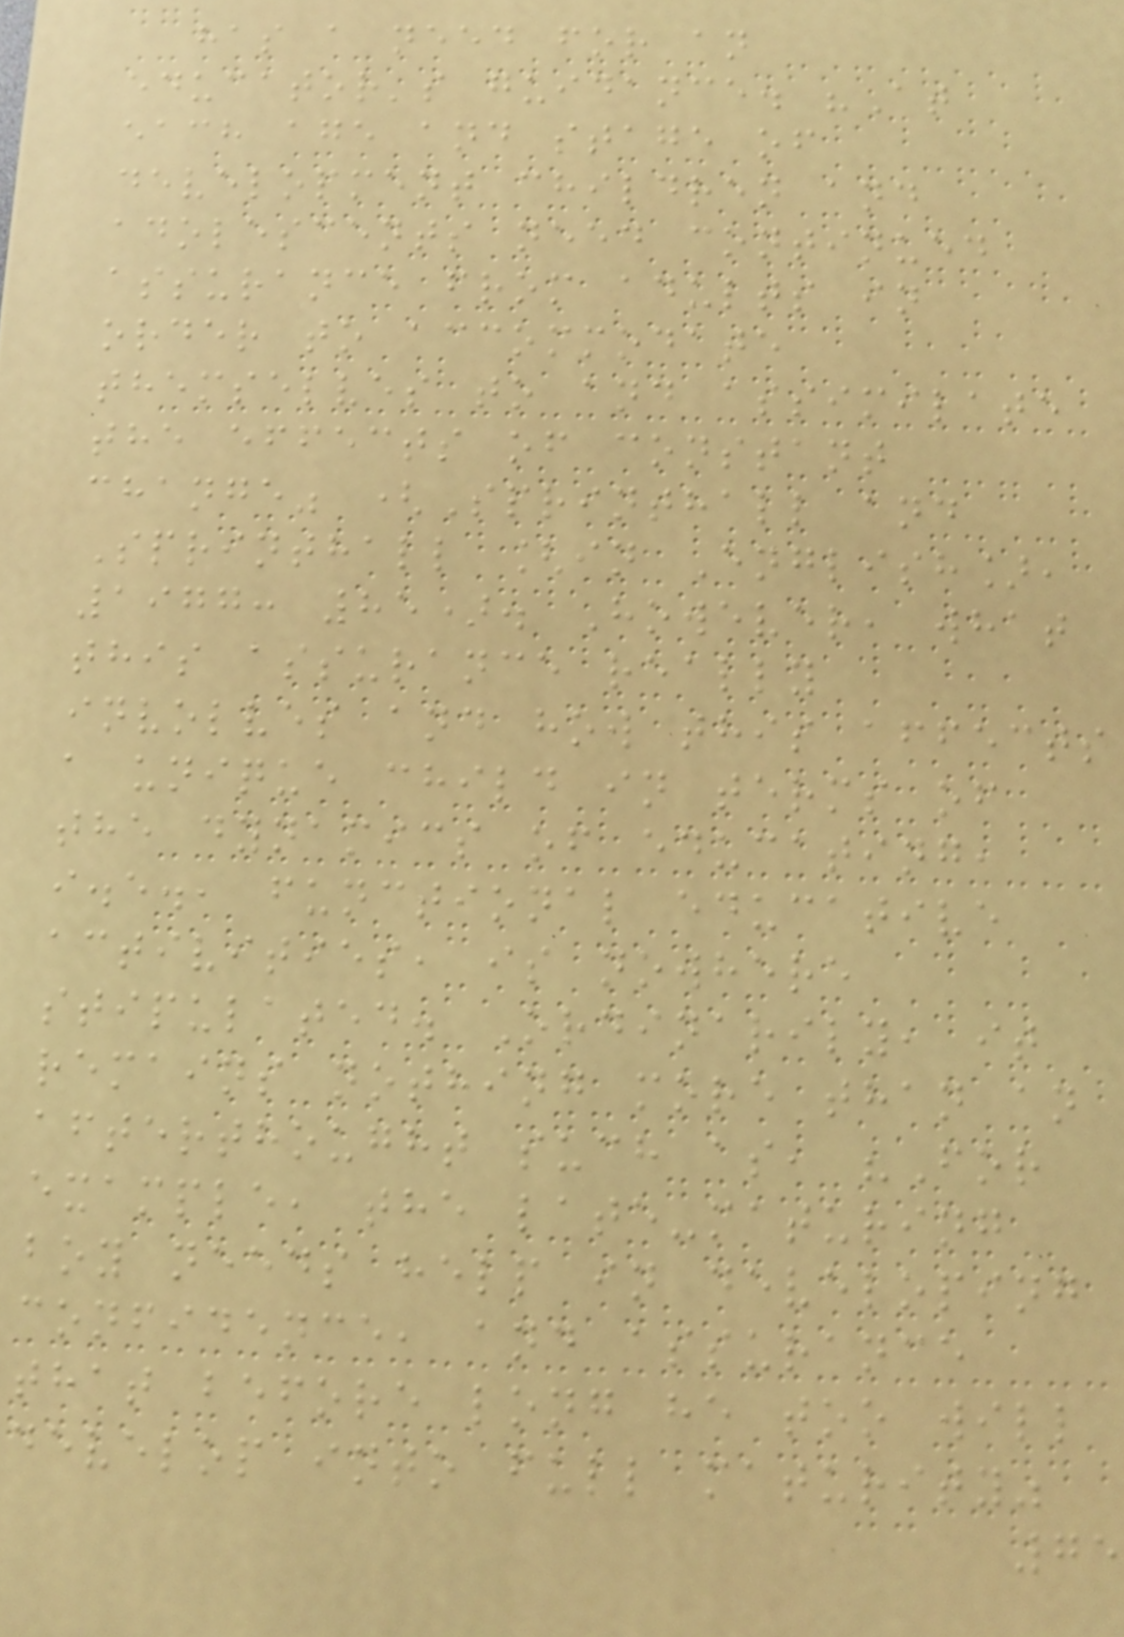has a need for an
educator's guidance. "At
each age and stage of
development children and
adolescents need continued
assurance from adults in
order to accommodate
themselves to and assimilate
the effects of constant
change" (Sprinthall and
Sprinthall [in English],
1977: 85). However, what
this assurance really
involves and how this affects
a unique child in terms of
the dynamics of educating,
i.e., functional educative
activities, is nowhere
stipulated. Ordinarily, it
remains nothing more than an
afterthought such as, "For
example, the late-maturing
boy needs help in developing
confidence, and assurance
that before long he too will
develop into full maturity"
75
